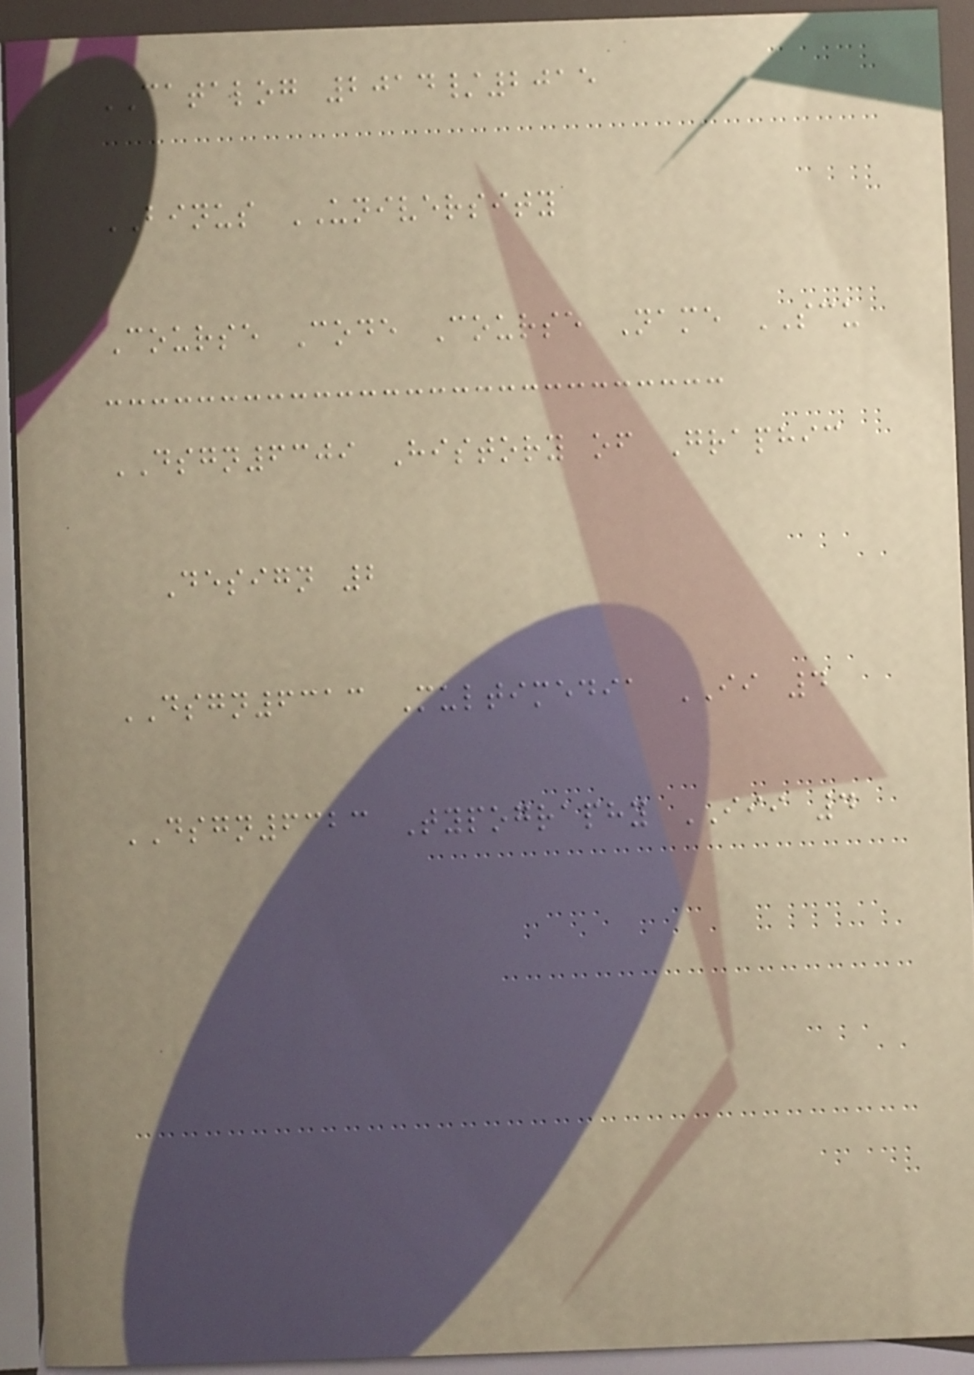CATALOG 2014/2015
BINUS UNIVERSITY
Course Code Course Name SCU
DSGN6309 History of Graphic
Design 2
DSGN6313 Multimedia II 4
DSGN6323 Typography III 4
